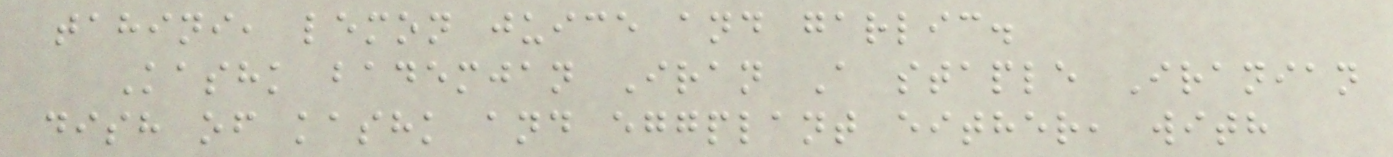tahini, lemon juice and garlic.
Kashk bademjan Iran A staple Iranian
dish of kashk and eggplant either, with
